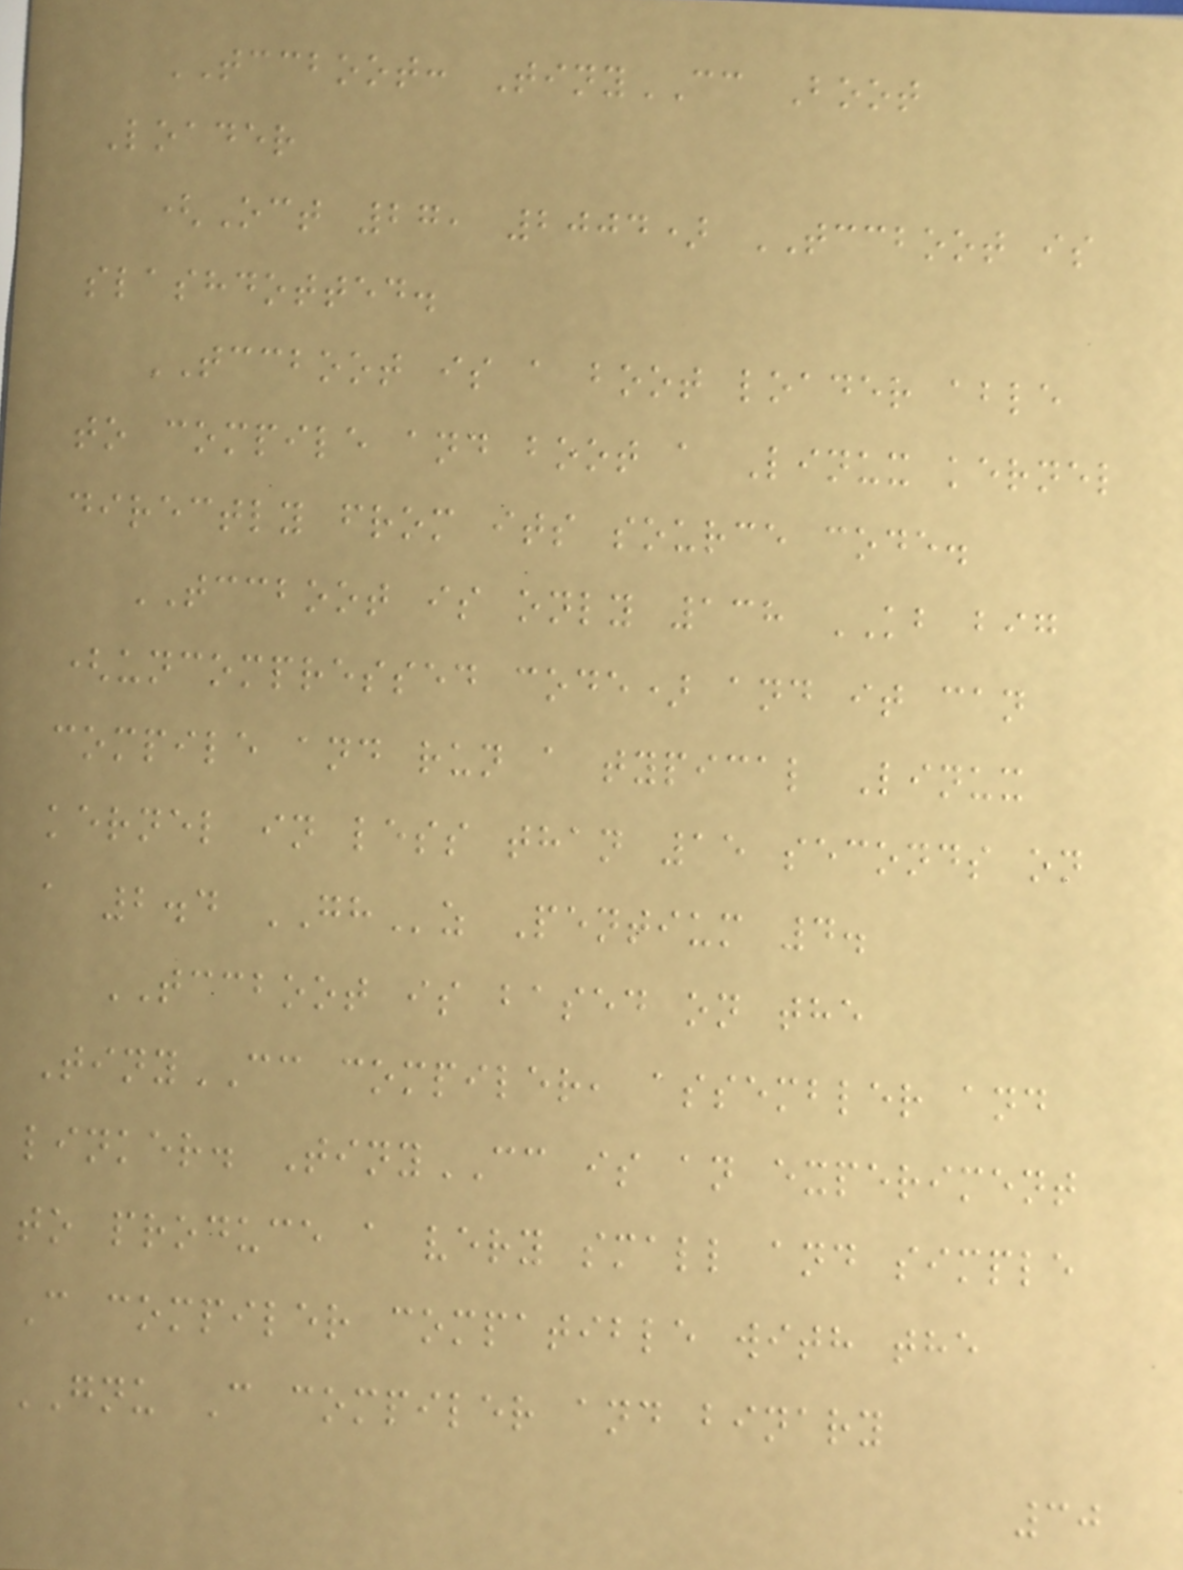TCCBOOT: TinyCC Boot
Loader
(Oct 27, 2004) TCCBOOT is
slashdotted.
TCCBOOT is a boot loader able
to compile and boot a Linux kernel
directly from its source code.
TCCBOOT is only 138 KB big
(uncompressed code) and it can
compile and run a typical Linux
kernel in less than 15 seconds on
a 2.4 GHz Pentium 4.
TCCBOOT is based on the
TinyCC compiler, assembler and
linker. TinyCC is an experiment
to produce a very small and simple
C compiler compatible with the
GNU C compiler and binary
30
